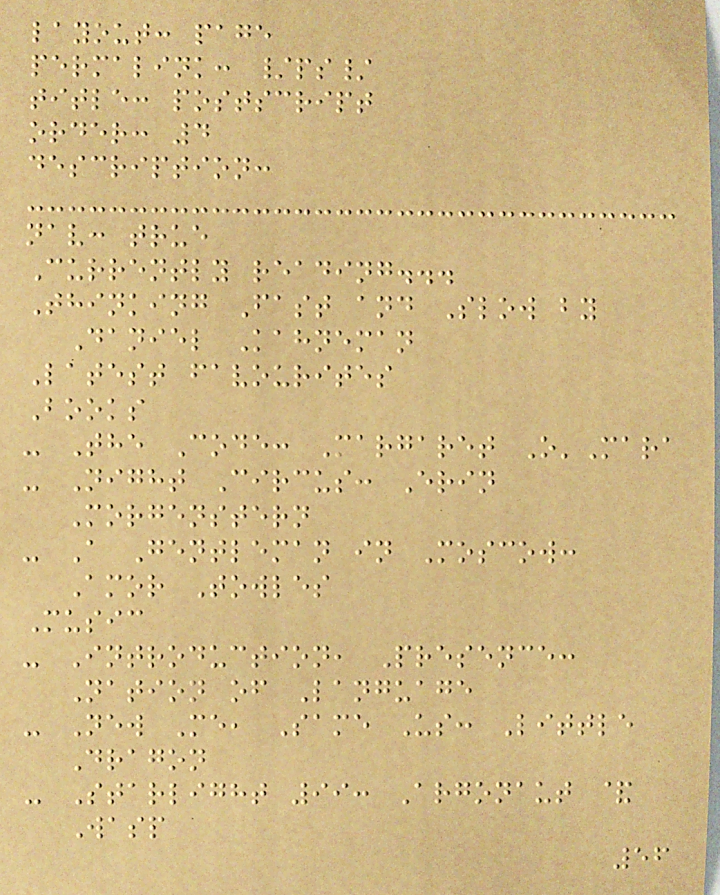layout: page
permalink: /ps/
title: postscript
order: 4
description:
nav: true
Currently reading...
Thinking Fast and Slow by
Daniel Kahneman
Latest favourites
Books
- The Code: Margaret O'Mara
- Night Circus: Erin
Morgenstern
- A Gentleman in Moscow:
Amor Towles
Music
- Introduction, Presence:
Nation of Language
- New Me, Same Us: Little
Dragon
- Starlight 99: Argonaut &
Wasp
56
